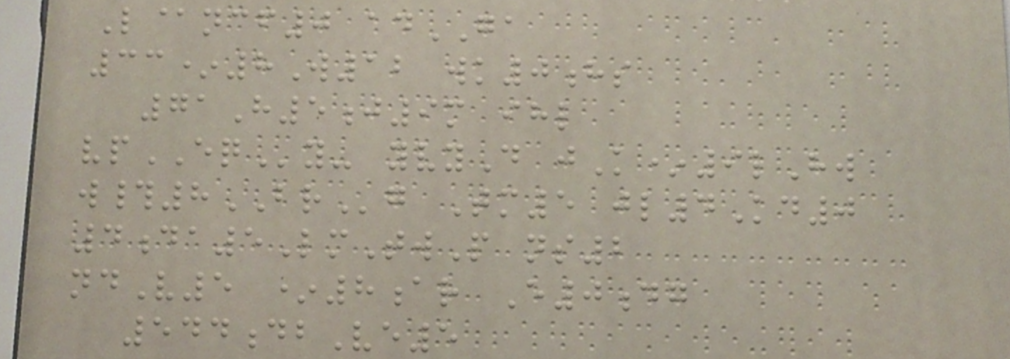L@ncf0 adGA
33*8W12 wk0hs
71H5j9m ihl
vpEQy- yvyD jK*9lHw
w#8BRg Tm5 jl4Kd0
4da5LmTwP ns2
ndV5 *8ar E0dg
544dbVe5
